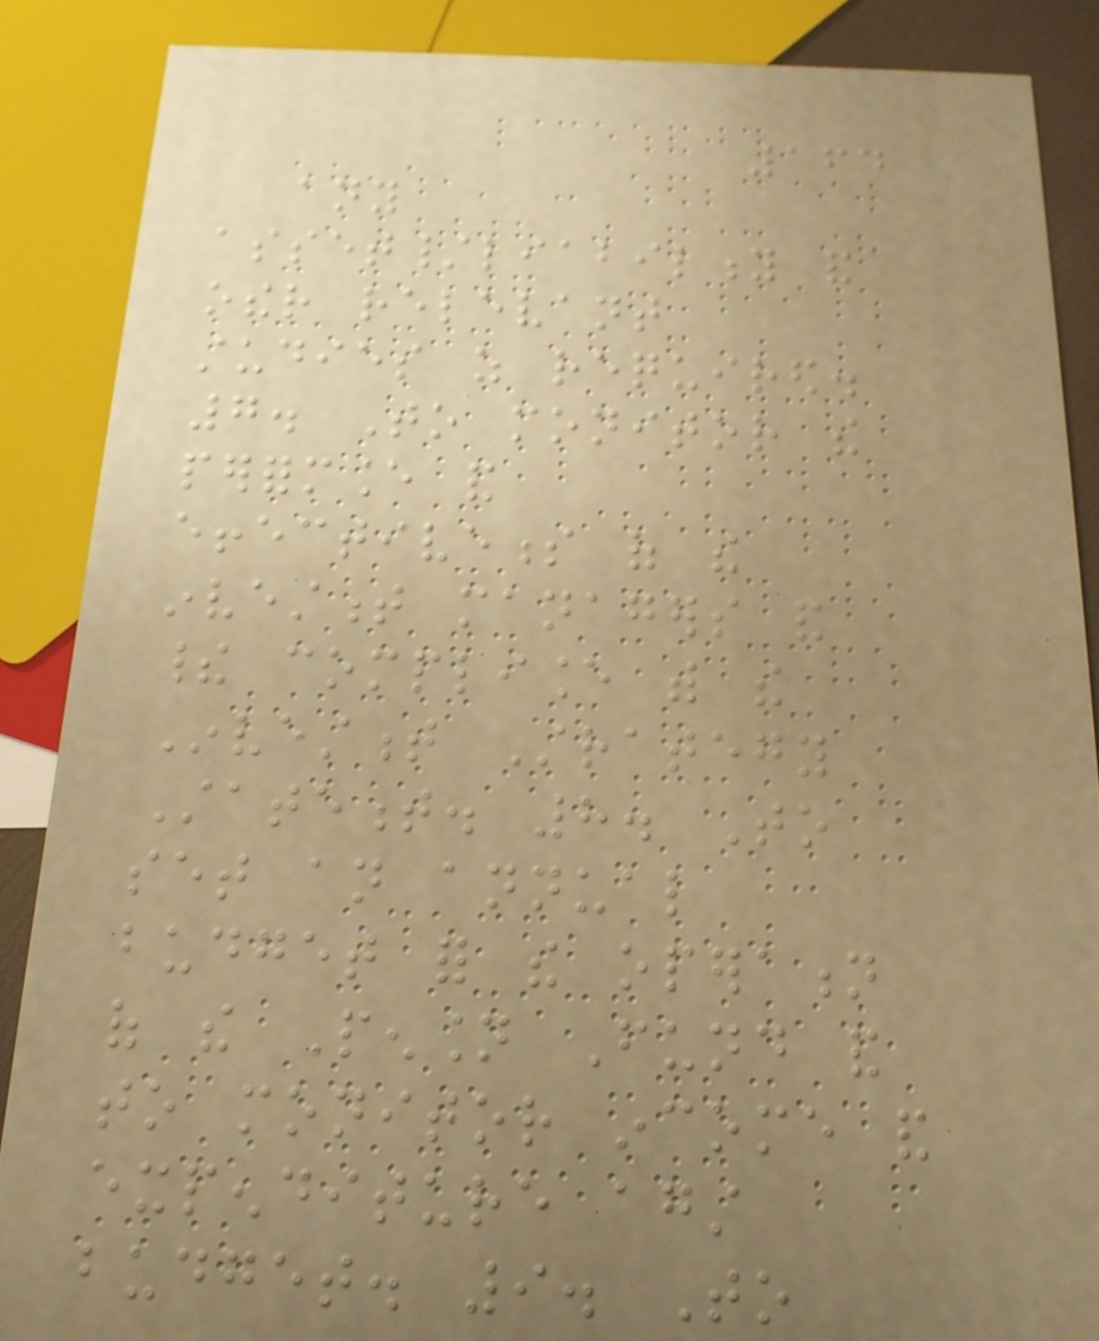164
any
asset/liability and
other relevant
studies as required.
7. To monitor the
performance and
effectiveness of the
investment managers and
their compliance with the
Investment Strategy
Statement. 8. To
set an annual
budget for the operation
of the Pension Fund and
to monitor income and
expenditure against
budget. 9. To
